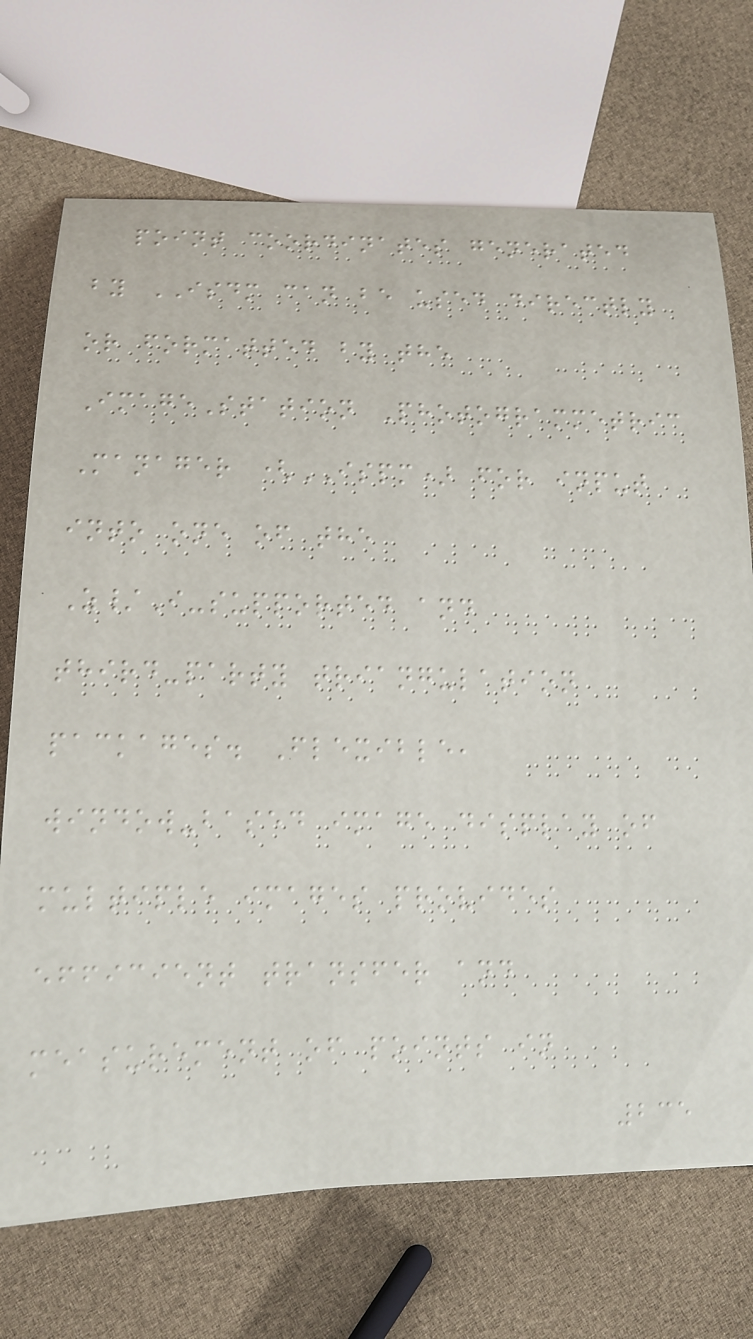point coordinates generated
by ISDM can be used directly
or formatted by the
ImageStation Photogrammetric
Manager (ISPM) for input
into one of the
Z/I-supported and
third-party triangulation
packages. Flexible,
window-based image display of
multiple images provides
efficient transfer and
measurement of points in
235
